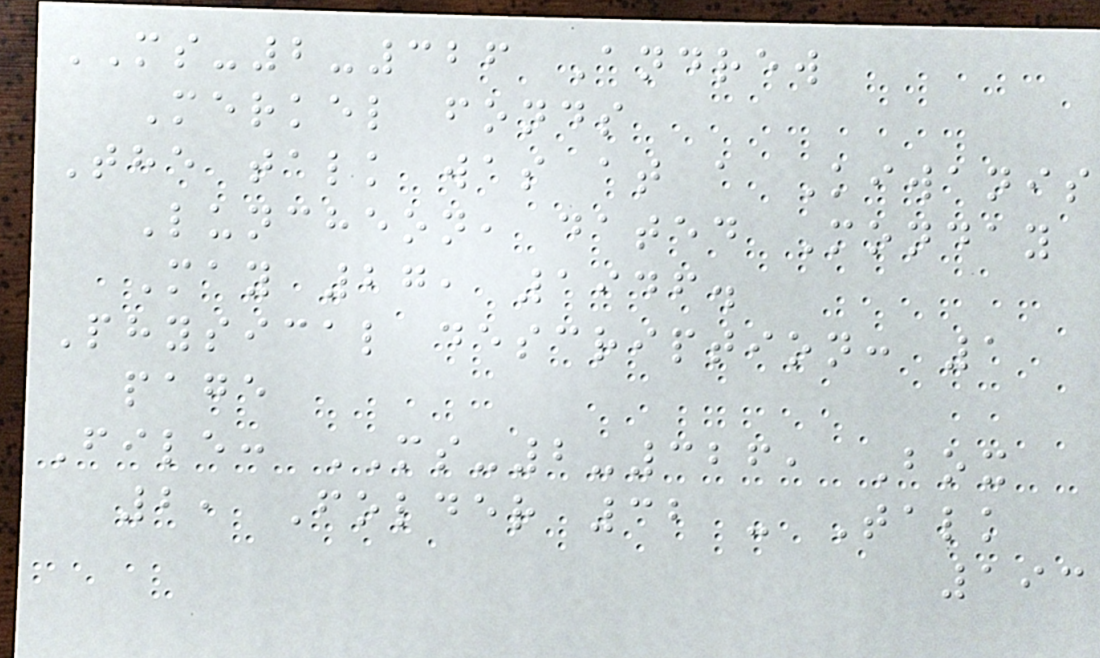MS-2-326 Andrew
Merkel fonds
The talk was at a Kiwanis
Luncheon, dated Monday
May 27, 1946.
Physical description: 1
page
File: MS-2-326, Box
2, Folder 32 - Talk
193
